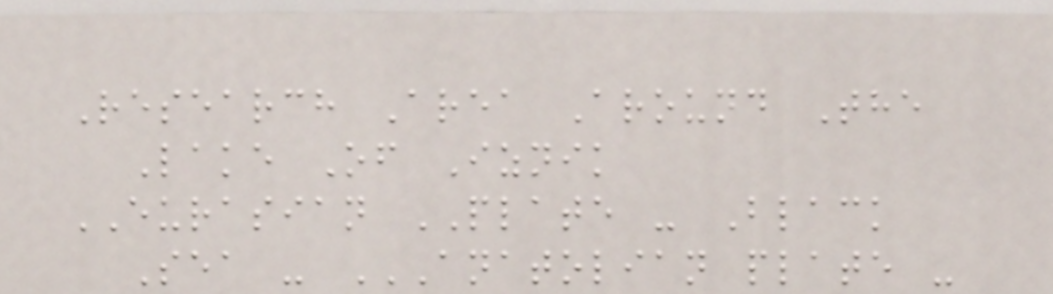Research Area Around The
Lake Of Iznik
EURASIAN PLATE - Black
Sea - ANATOLIAN PLATE -
